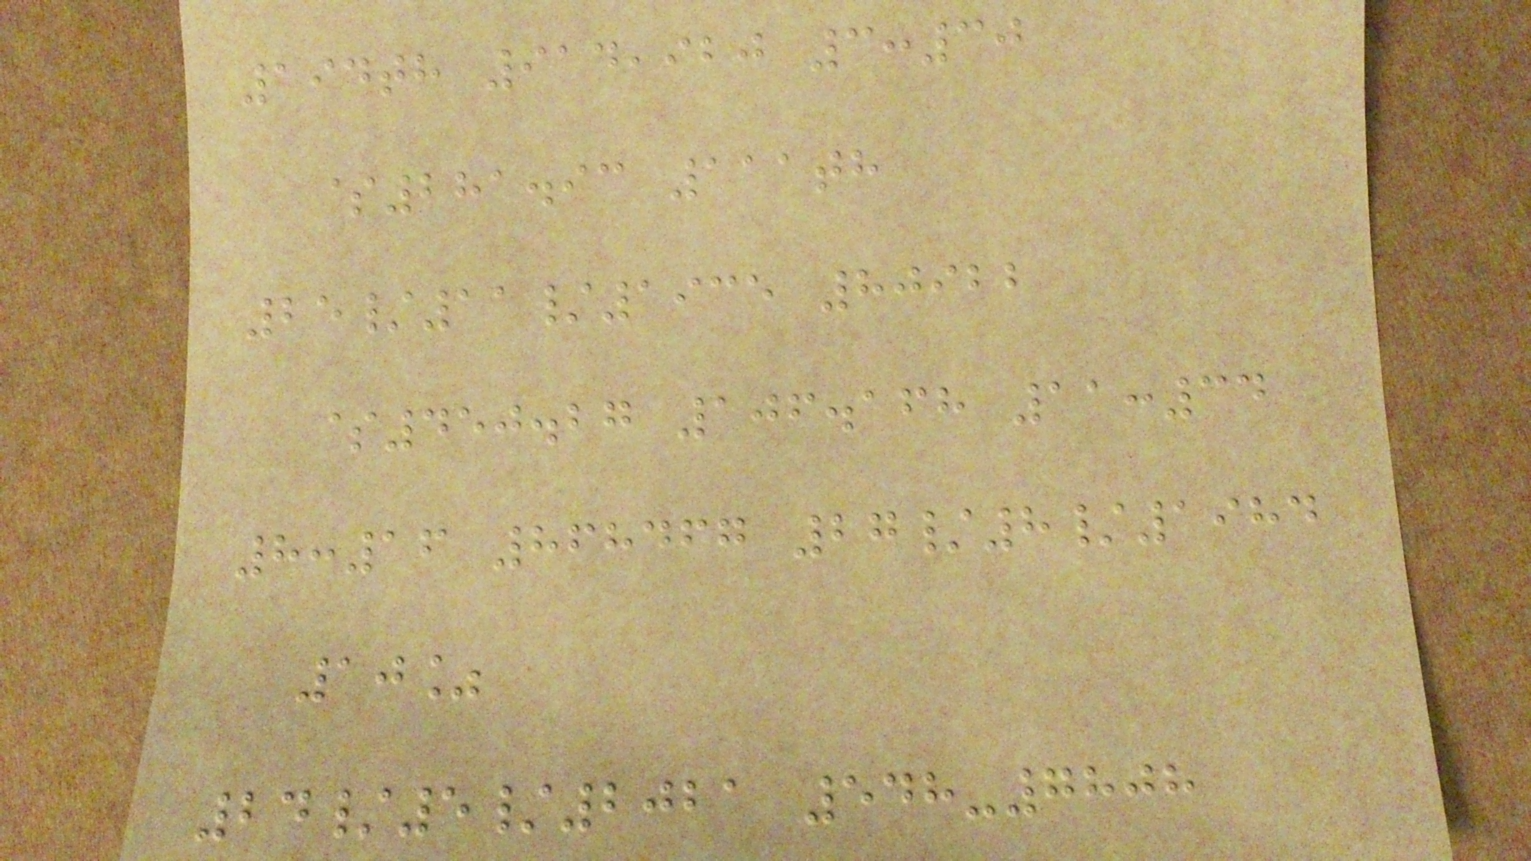194th 914,920 3:30
$281.93 111th
25/11/1935 80922
$450.27 106.168 11:34
8:16 868467 27/8/1984
10%
24/5/2021 548-7808
